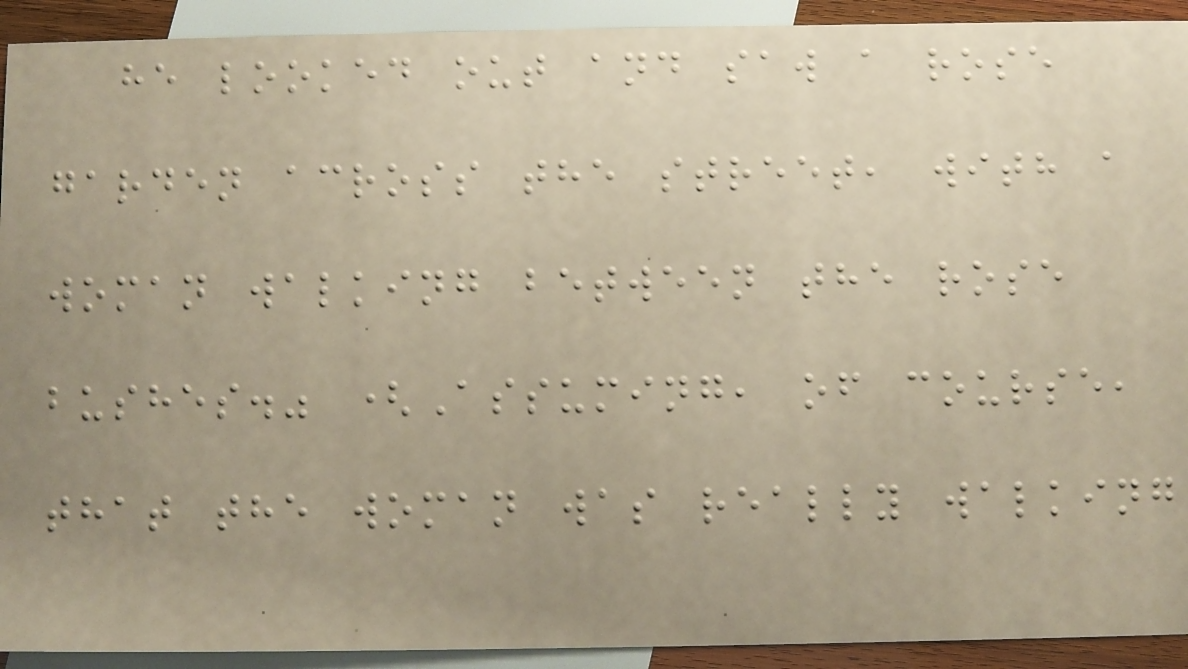he looked out and saw a rose
garden across the street, with a
woman walking between the rose
bushes." (Assuming, of course,
that the woman was really walking
